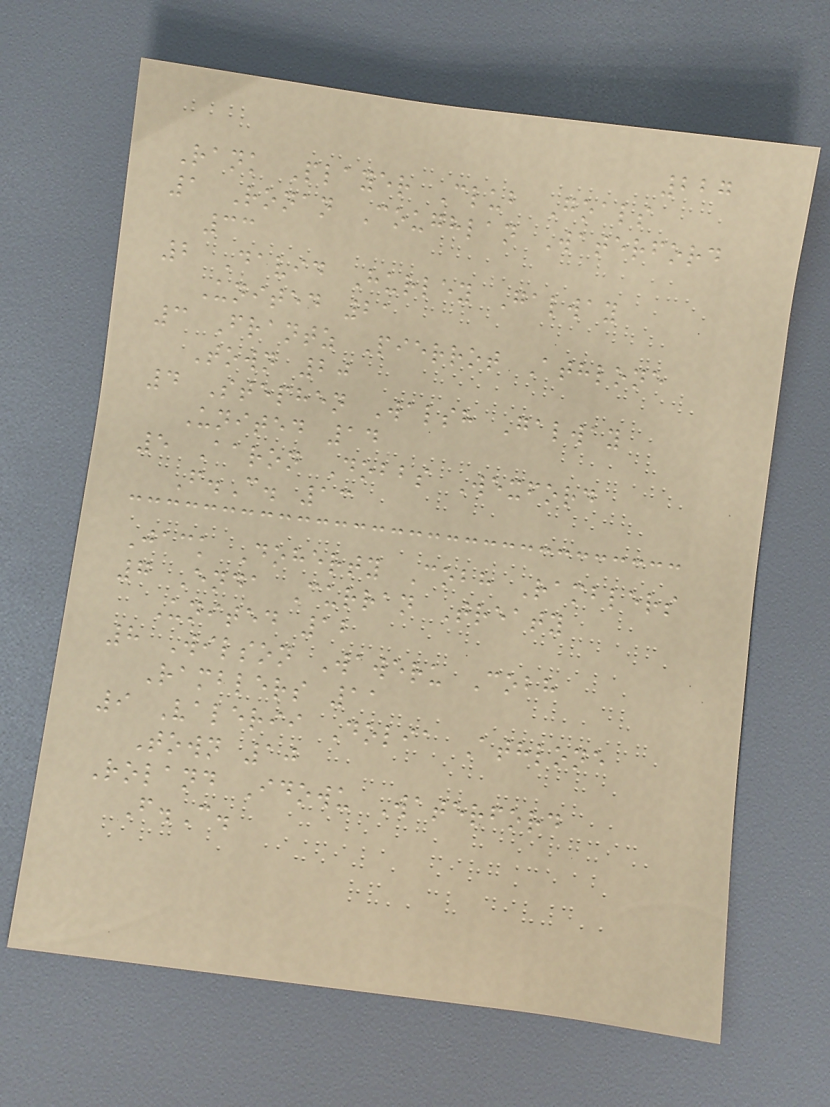227
Rank Player Club Goals
1 Ronan Coughlan Waterford
33
2 David Hurley Galway
United 21
3 Frantz Pierrot Athlone
Town 20
4 Stephen Walsh Galway
United 14
5 Aaron Dobbs Wexford
F.C. 13
Jack Doherty Cobh Ramblers
7 Enda Curran Treaty
United 12
8 Wilson Waweru Cobh
Ramblers 11
9 Valerii Dolia Athlone
Town 10
Roland Idowu Waterford
F.C.
